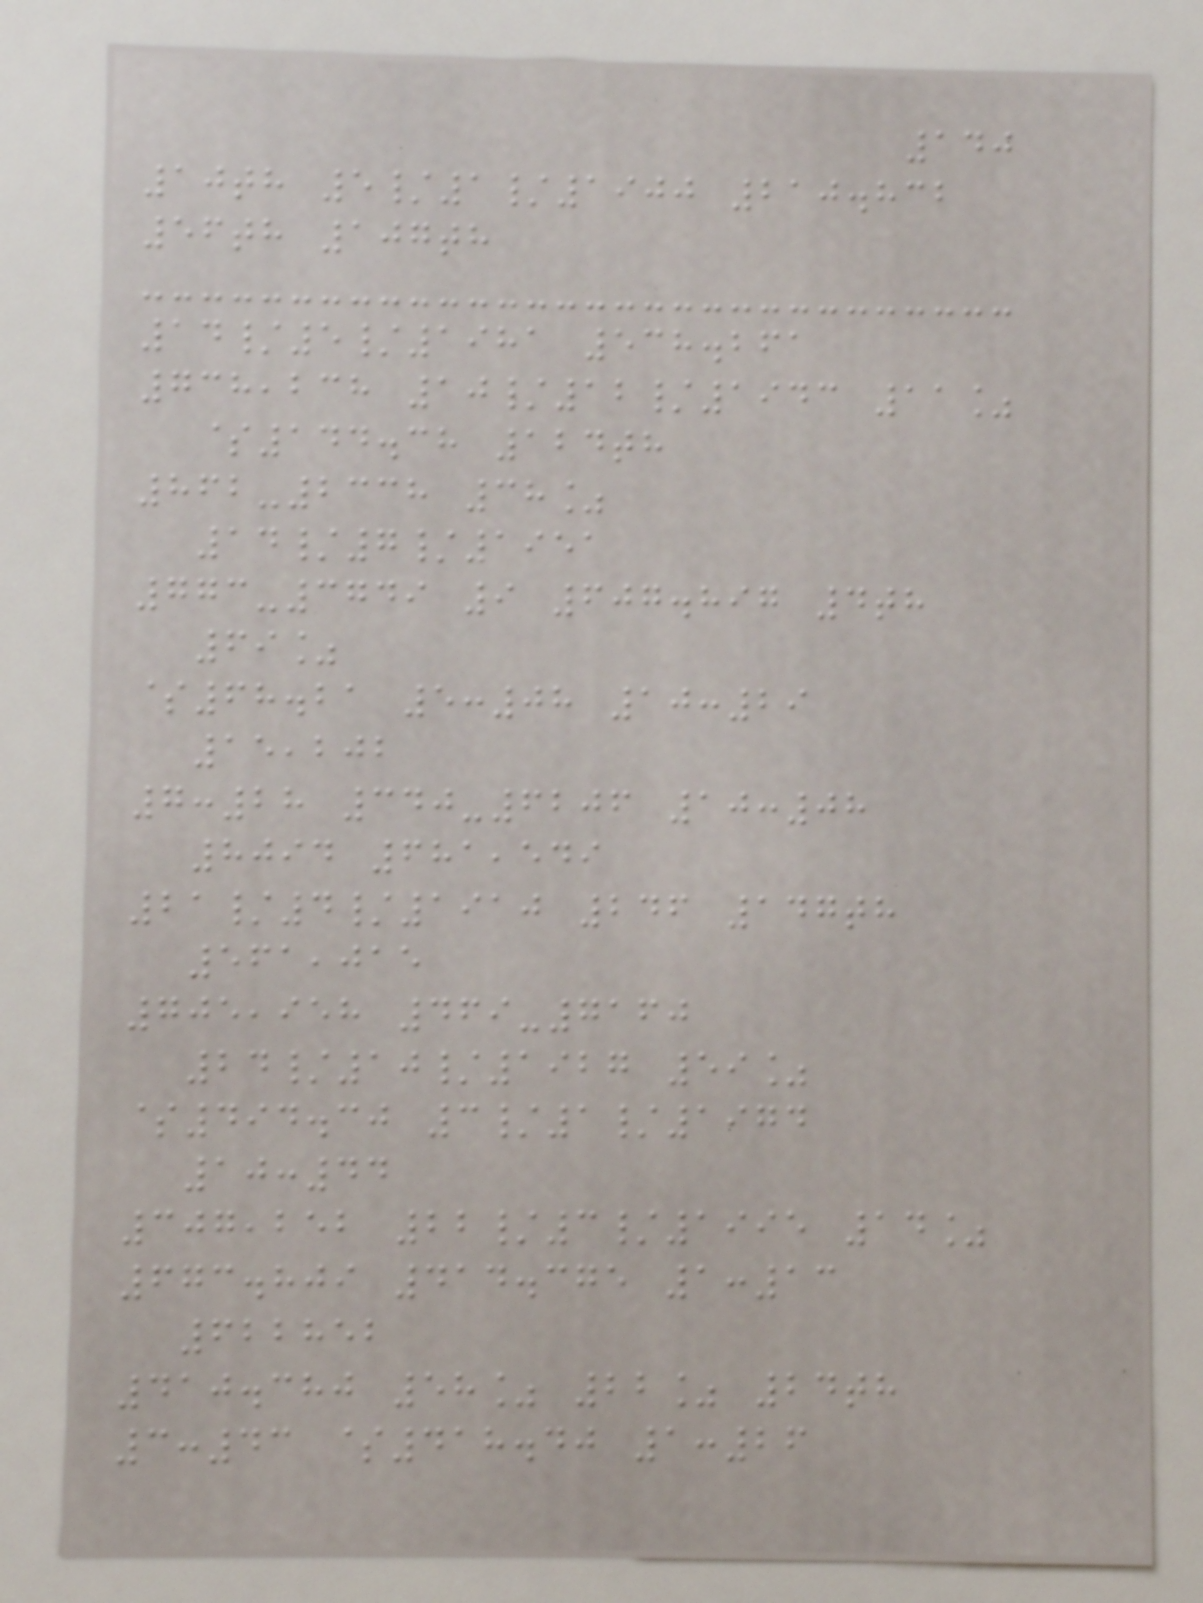140
10th 5/1/1900 210.832
56th 107th
14/5/1981 538.261
738,238 10/12/1943 11%
$144.38 124th
862-2338 38%
14/7/1951
773-3749 9 607.897 4th
69%
$68.21 5:08 10:29
15,202
7:28 340-6206 10:08
8094 681,549
21/4/1910 246 147th
561,015
705,958 469-7160
24/10/1927 59%
$494.30 3/1/1974
10:44
307,252 22/3/1995 14%
673.809 414.375 1:13
622852
410.380 58% 22% 24th
3:43 $418.40 1:26
